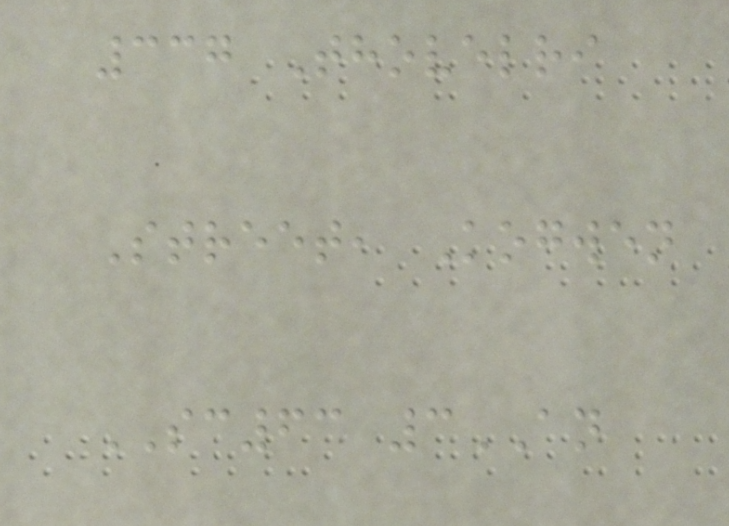337 Thovelri
Street, Kogwen
SC63 3AN
